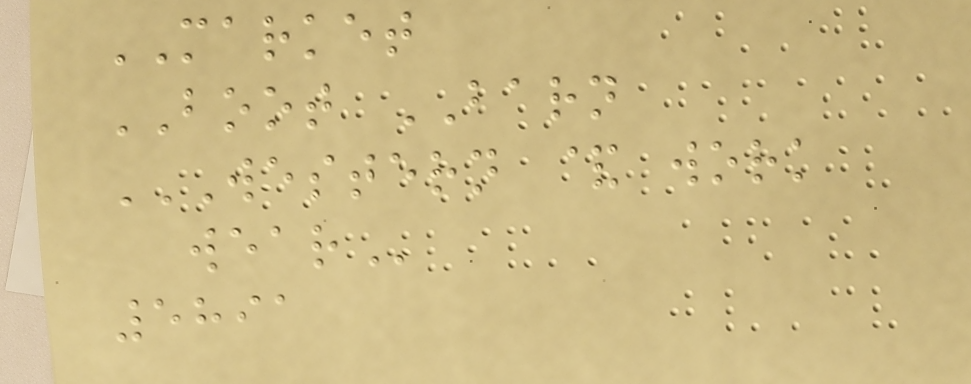MARKET
BOOT BARN
WESTERN & WORK
WEAR
5891
